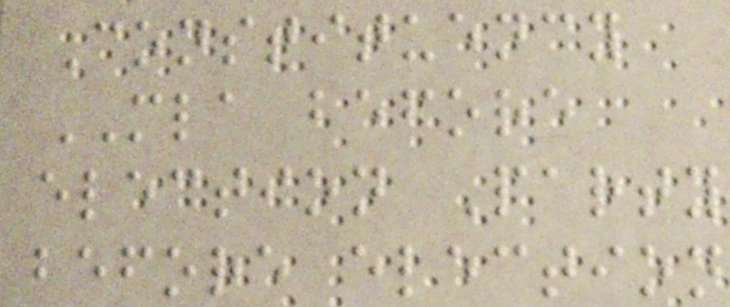Constituency
MLA before
election Party
before election
